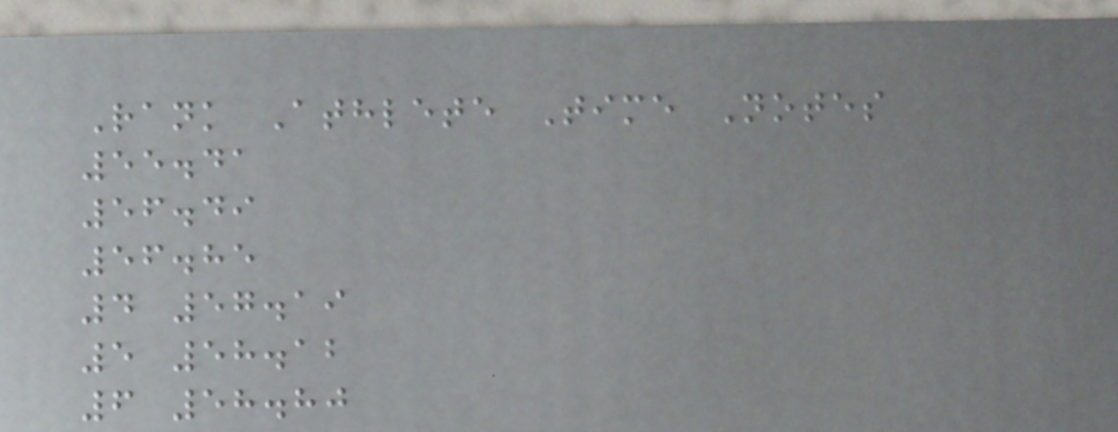Rank Athlete Time Notes
55.41
56.49
56.85
4 57.19
5 58.12
6 58.80
